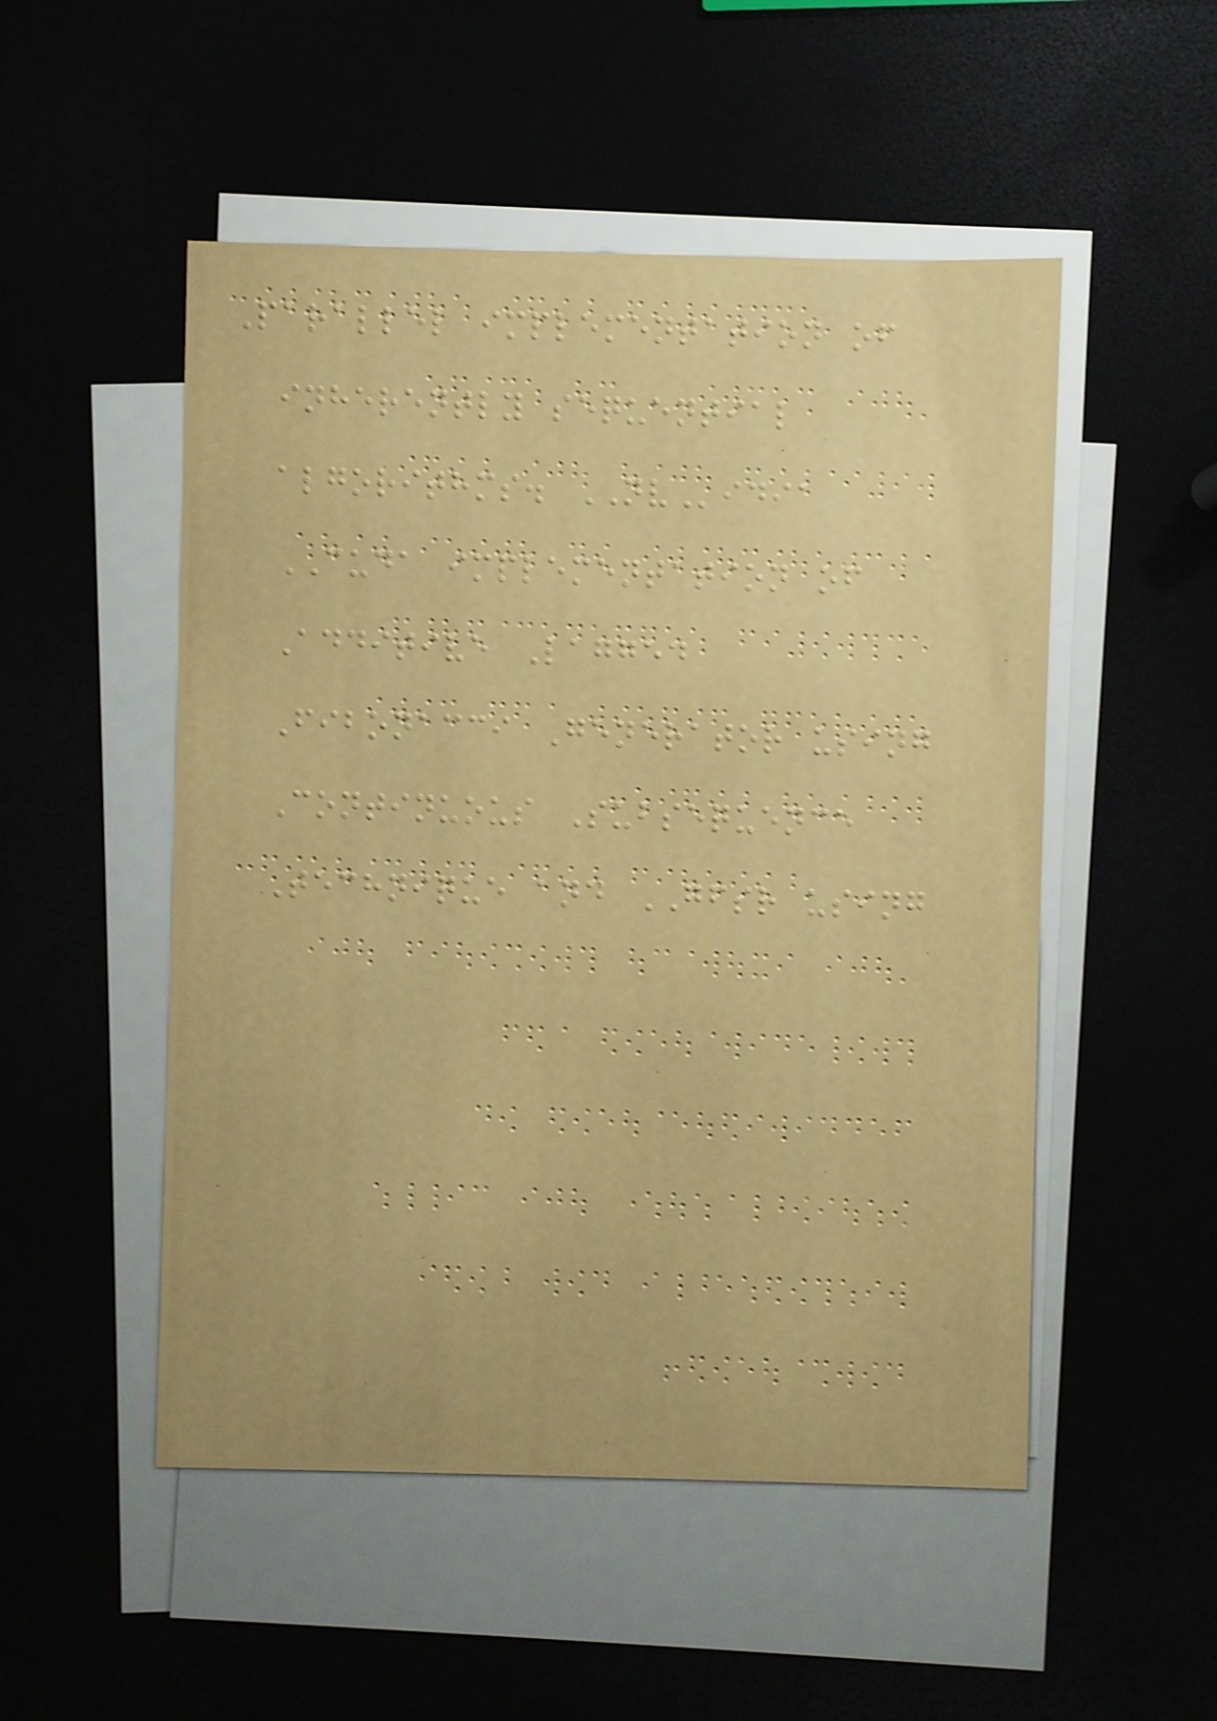Parallel implementation of
inherently sequential
algorithms. NVidia
CUDA implementation of
Additive Lagged
Fibonacci Generator using
Continuous Subsequence
Technique and GFSR using
